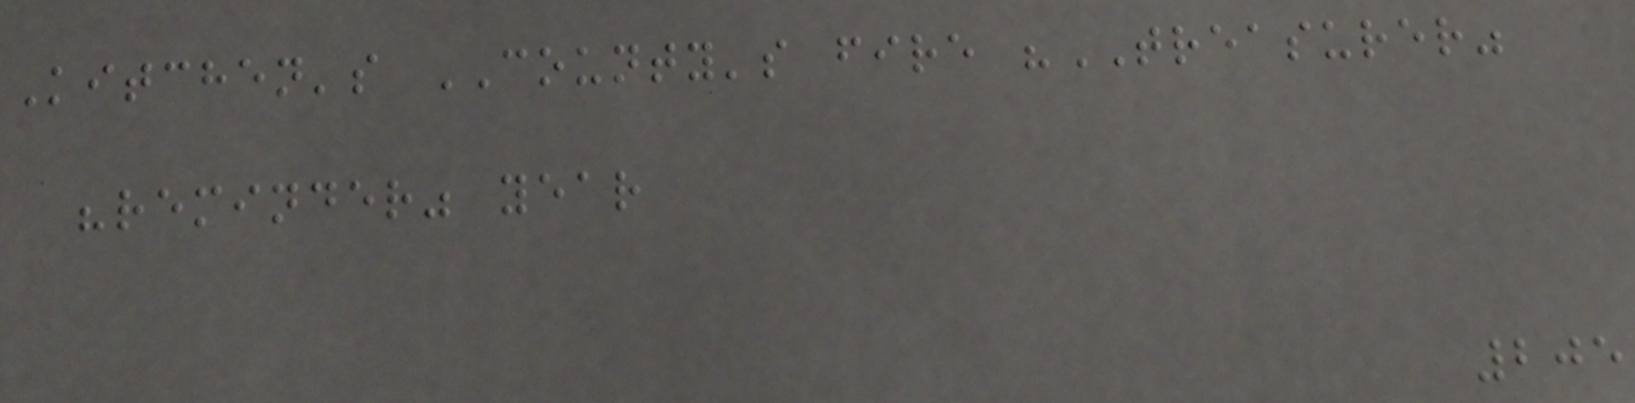Kitchen's COUNTY's fire "TREASURER"
"reminder" year
205
